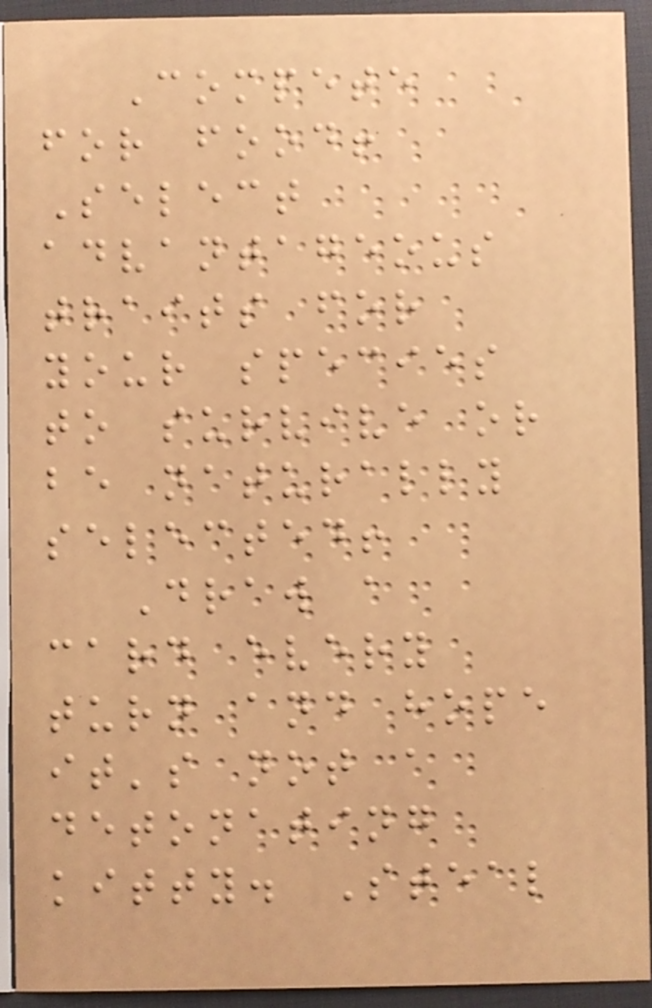Compete
for food!
Select
advantageous
traits for
your species
to survive or
be naturally
selected!
Draw a
card every
turn and hope
it's not a
detonating
kitty. Steal
